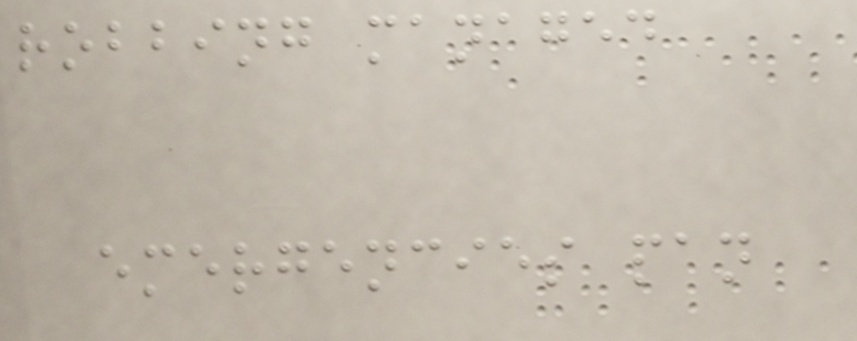robbing managed
emergencies pan
